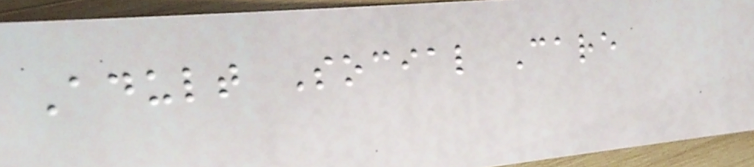Adult Social Care
